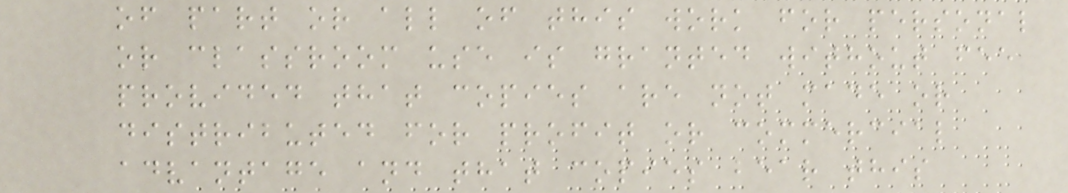of part or all of this work for personal
or classroom use is granted without fee
provided that copies are not made or
distributed for profit or commercial
advantage and that copies bear this
